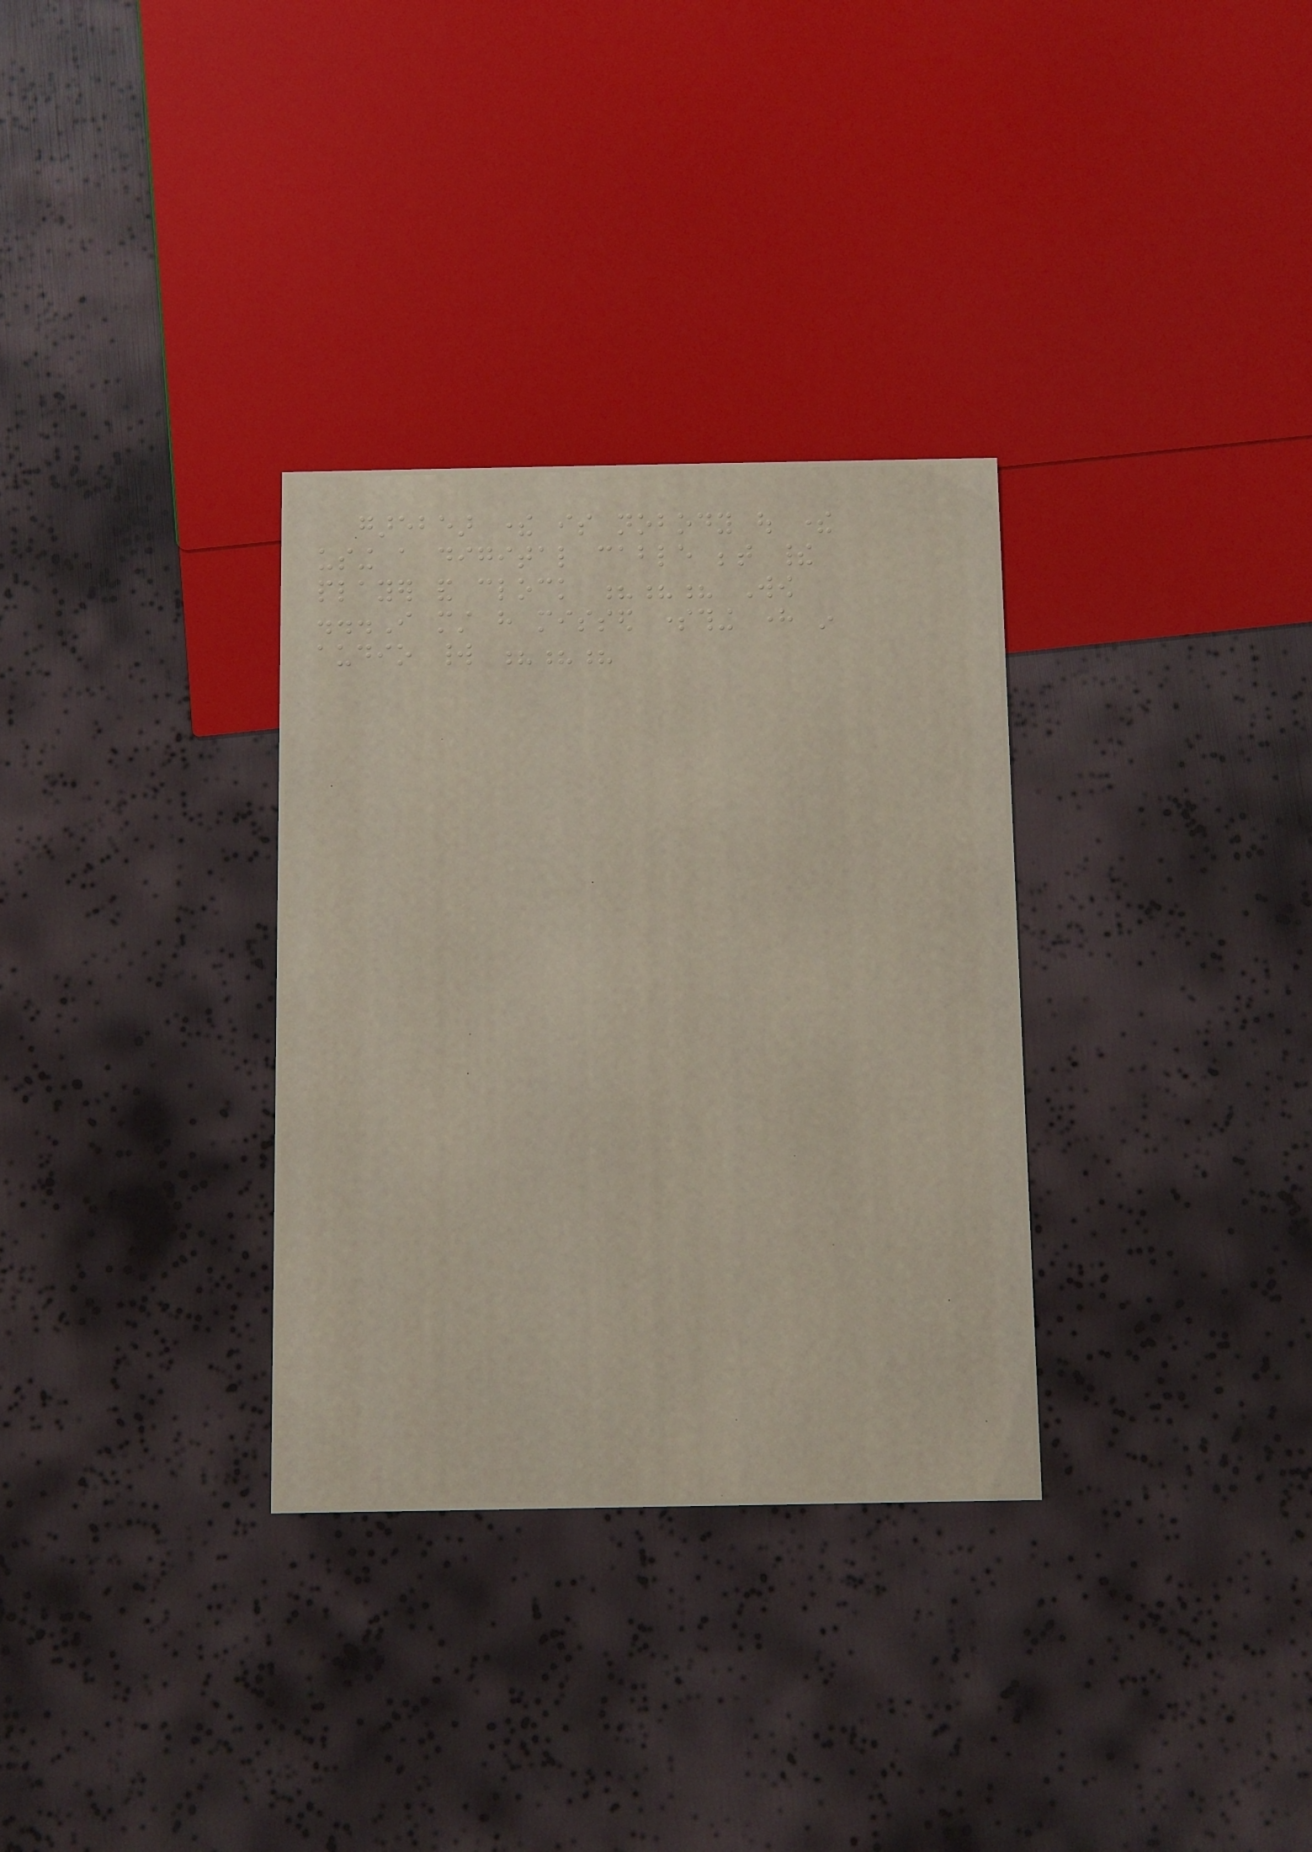garebear there is nobody out there
using a digital cable between their
player and clock ??? Wow
...I must have missed something here in
audio world ???
